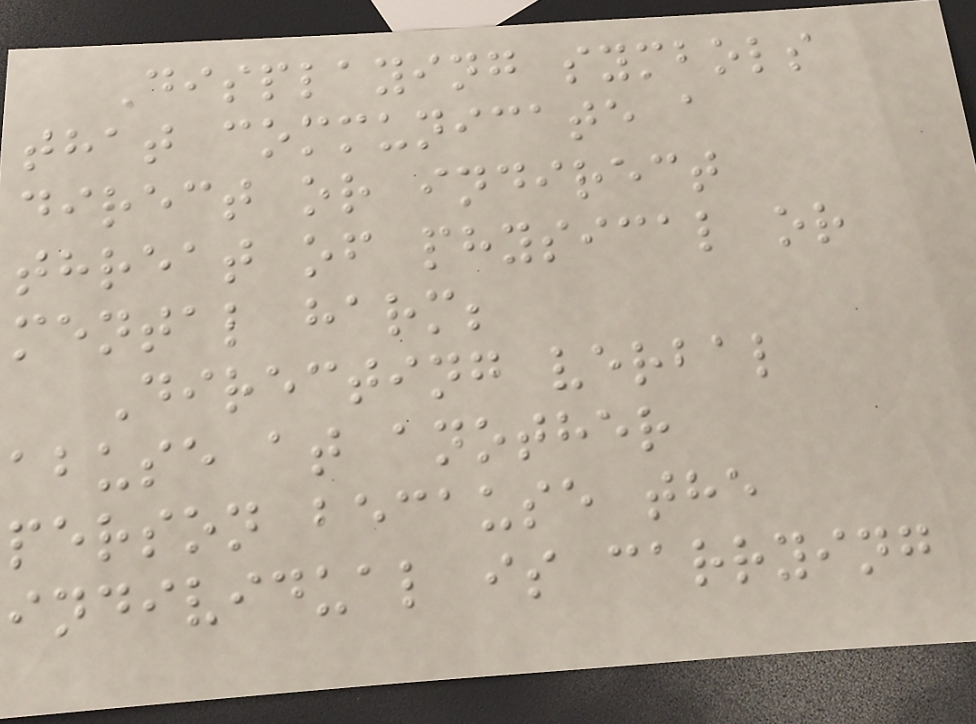Displaying symbols
that communicate a
direct or indirect
threat of physical or
mental harm;
Directing verbal
abuse at another
person because the
individual is carrying
